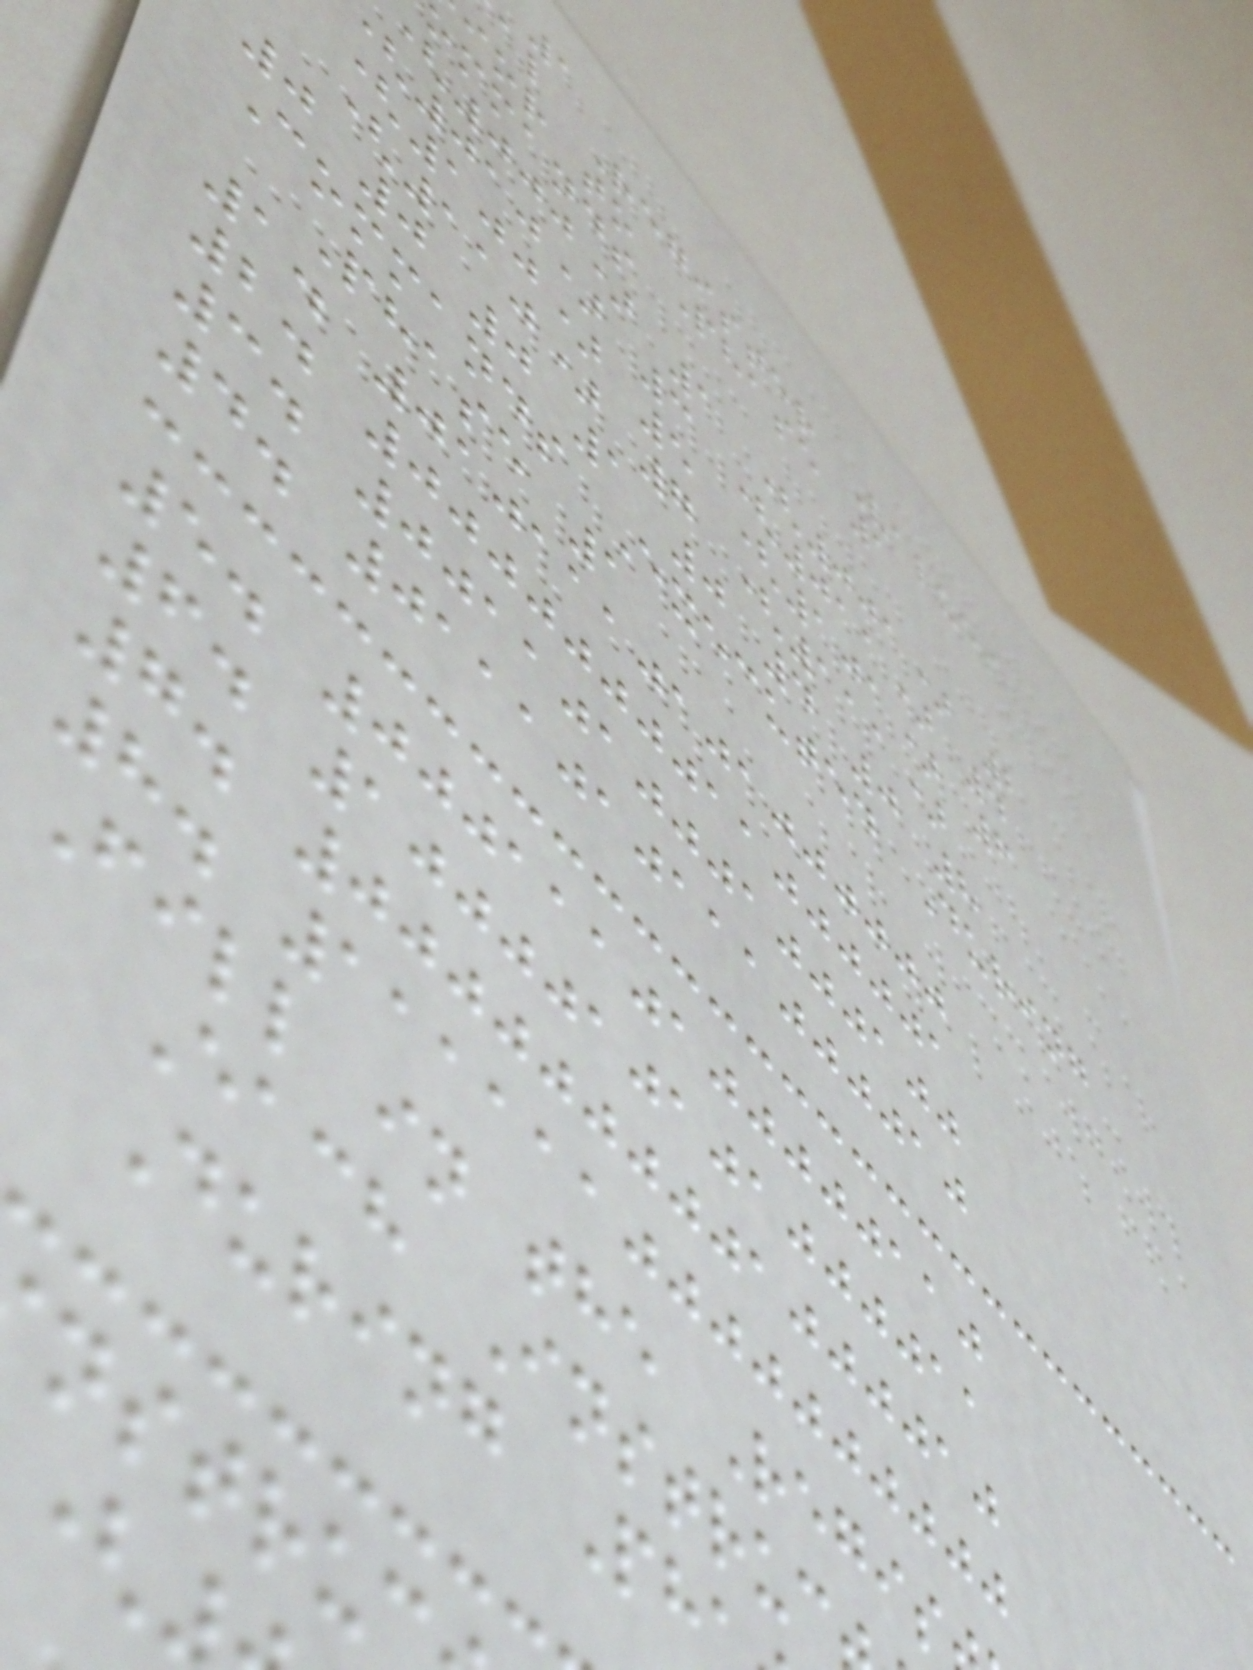al Register Values
ior to Phase 1
ommands
000) 1 (001) 2
010) 3 (011) 4
(100) 5 (101) 6
(110) 7 (111)
0 0 0 1 0 4 0 8
Commands Executed During
Phase 1
1. 0101110101000000
2. 0000000011000001
3. 0011010001000100
4. 0111010111000010
5. 0001110100000110
6. 1000010101000011
7. 0000000001000010
8. 1111110000000000
Fill in the Regis
Each Instruc
During Ph
